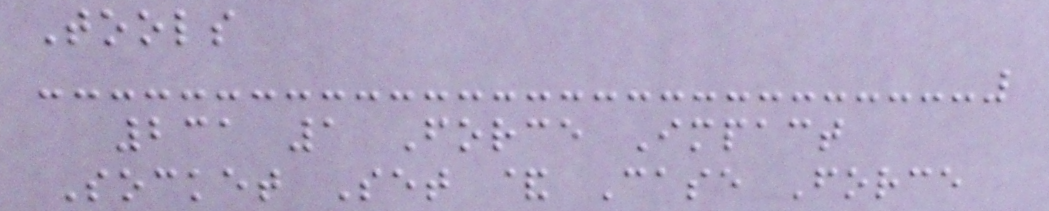Tools
231 1 Force Impact
Socket Set & Case Force
